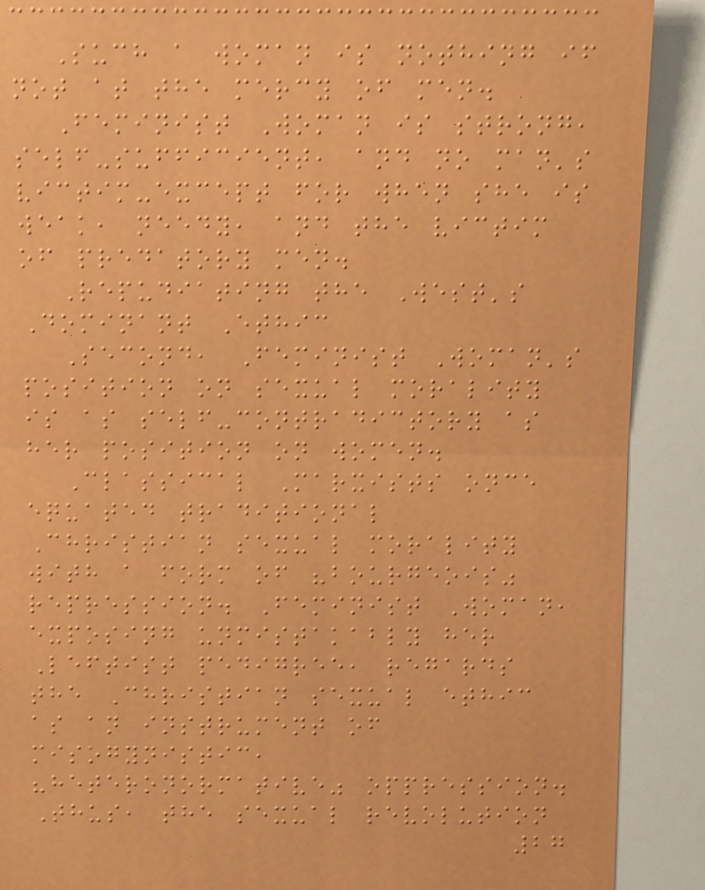Such a woman is nothing if
not at the mercy of men.
Feminist Woman is strong,
self-sufficient, and no man's
victim-except for when she is
weak, needy, and the victim
of predatory men.
Repudiating the West's
Dominant Ethic
Second, Feminist Woman's
position on sexual morality
is as self-contradictory as
her position on women.
Classical Marxists once
equated traditional
Christian sexual morality
with a form of "bourgeois"
repression. Feminist Woman,
exposing unmistakably her
Leftist pedigree, regards
the Christian sexual ethic
as an instrument of
misogynistic,
"heteronormative" oppression.
Thus, the sexual revolution
27
